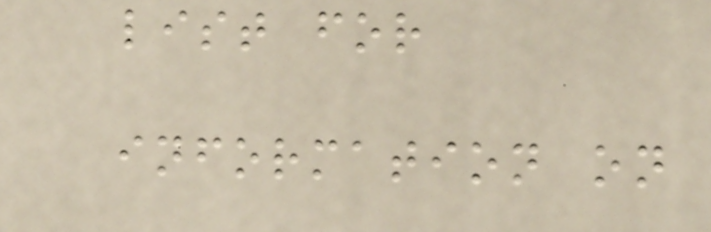list for
information on
